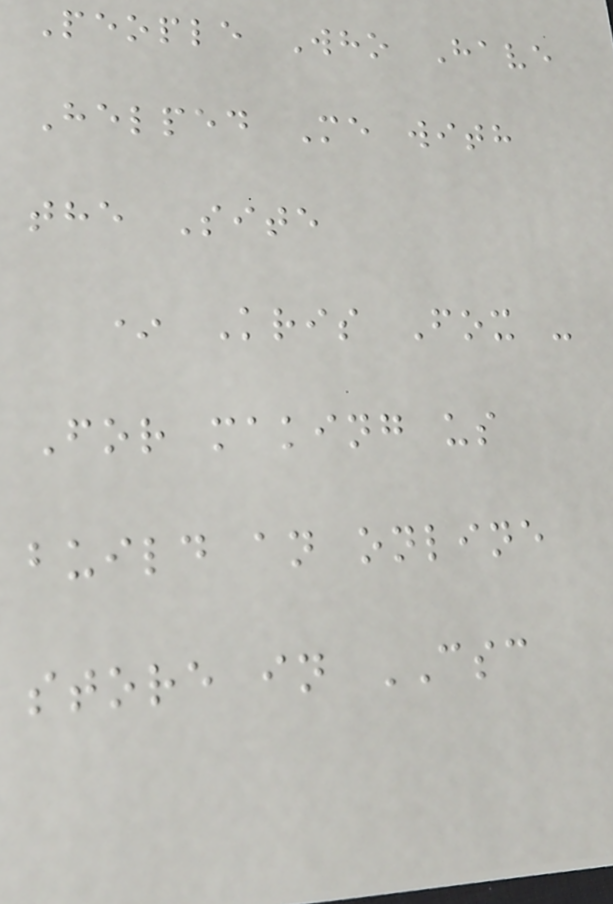People Who Have
Helped Me with
the Site
* Kris Fox -
For making us
build an online
store in CSC
